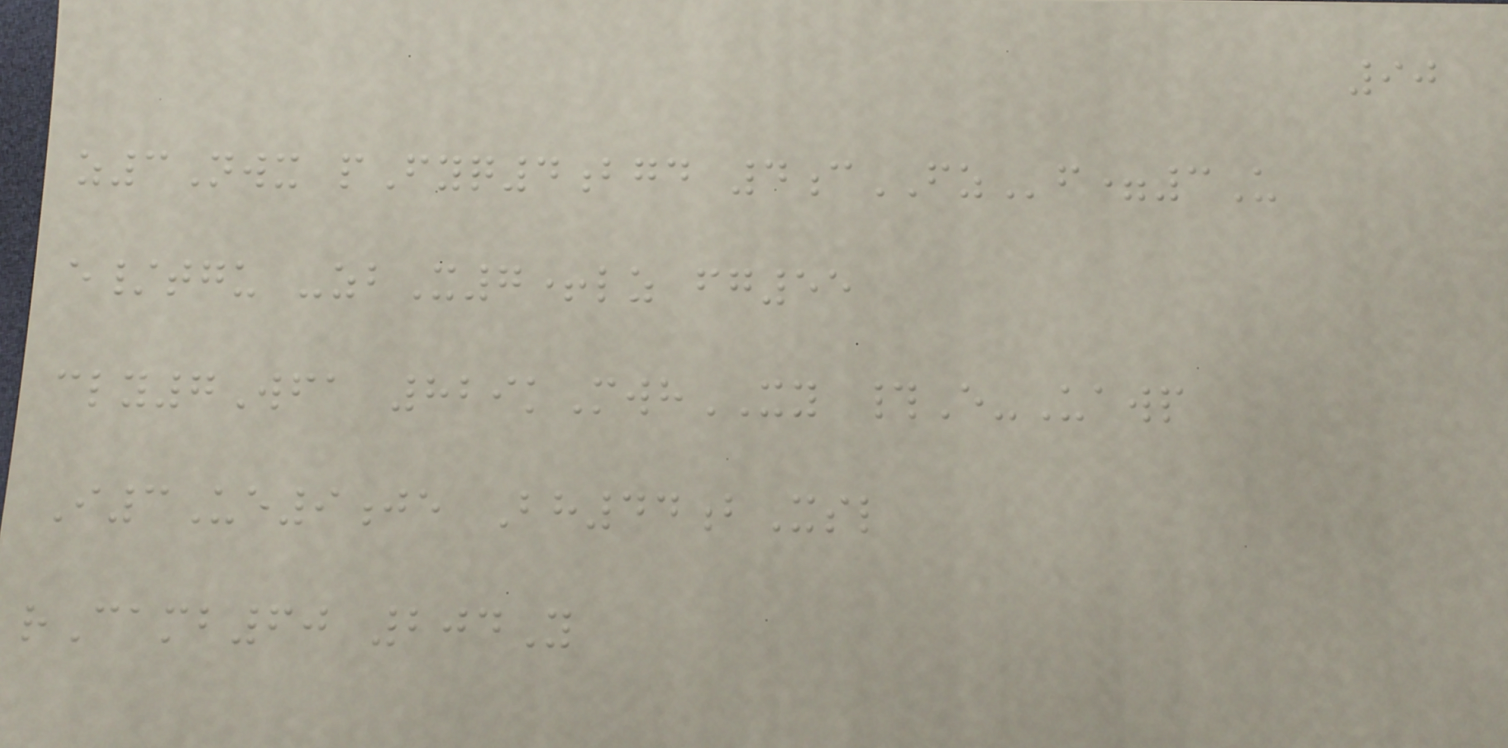90
z3Nwx pFyq4bgd 4cFZf=3U
e/tgu -zbX7+lz fg55
cly7Wfa 829kMwhXY #E-Uawp
I3Ue9je Bh44bXsl
rCamb60 204Y
